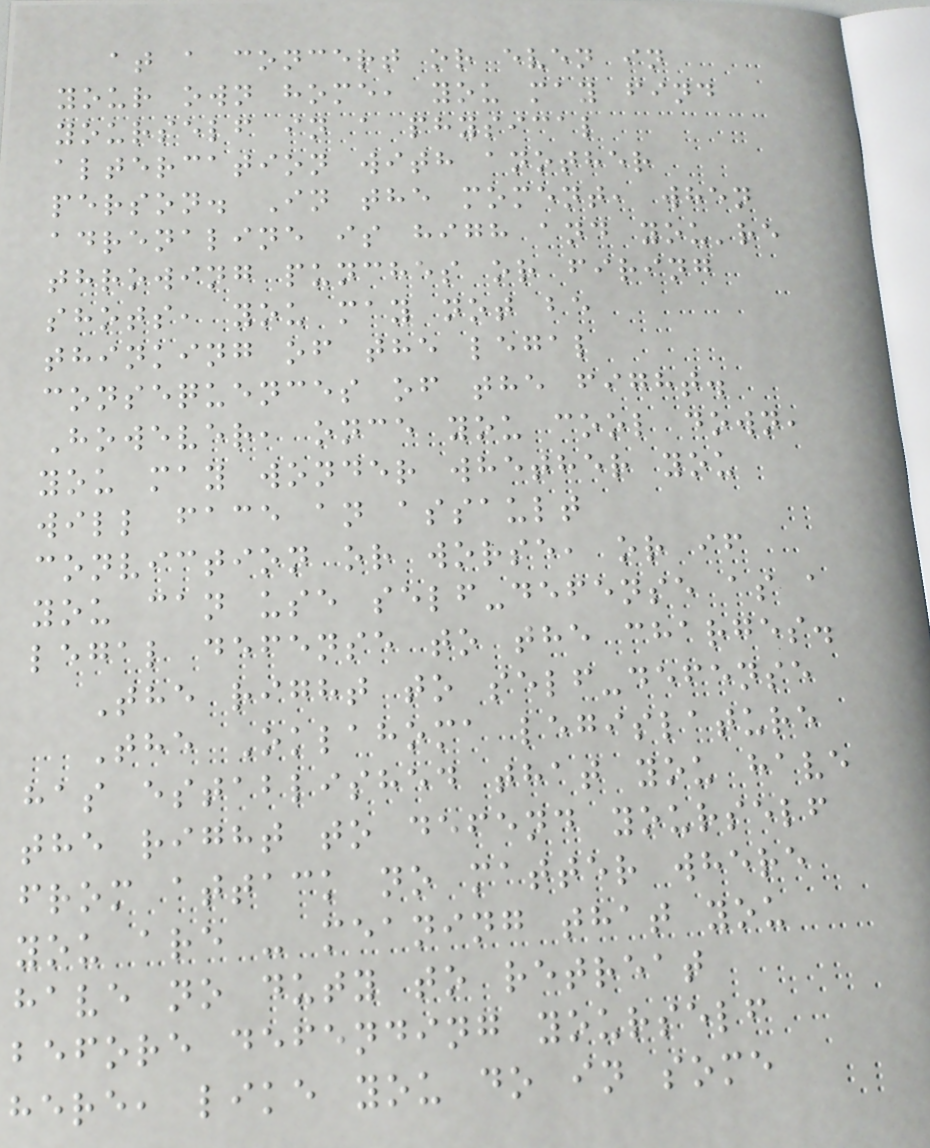at a concert or even in
your own home, you may find
yourself in a physical
altercation with another
person. In the moment, when
adrenaline is high and you're
throwing punches or firing
shots, you may not be
thinking of the legal
consequences of the fight.
However, once you cool down,
you may wonder whether you
will face an assault
conviction or worse, or if
you can use self-defense as a
legal defense to the charges.
The right to self-defense
The Oklahoma legislature
has established that you have
the right to defend yourself
from attack no matter where
you are - meaning that you
have no duty to retreat
before defending yourself
here, like you do in some
